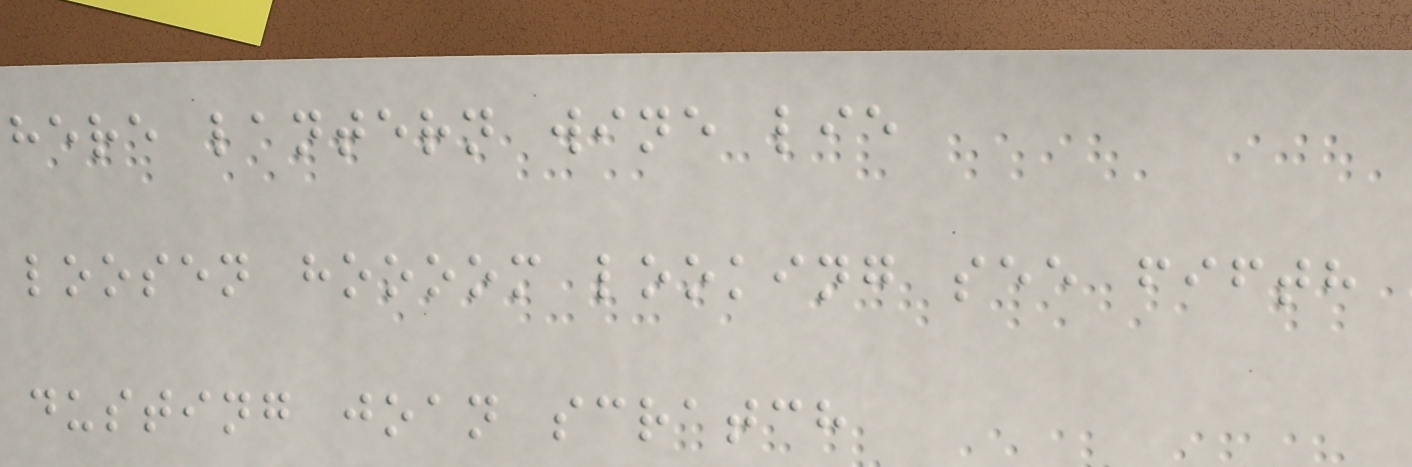here lantern wine lie
loosen hoooom looking see fifth
dusting joan scratch
